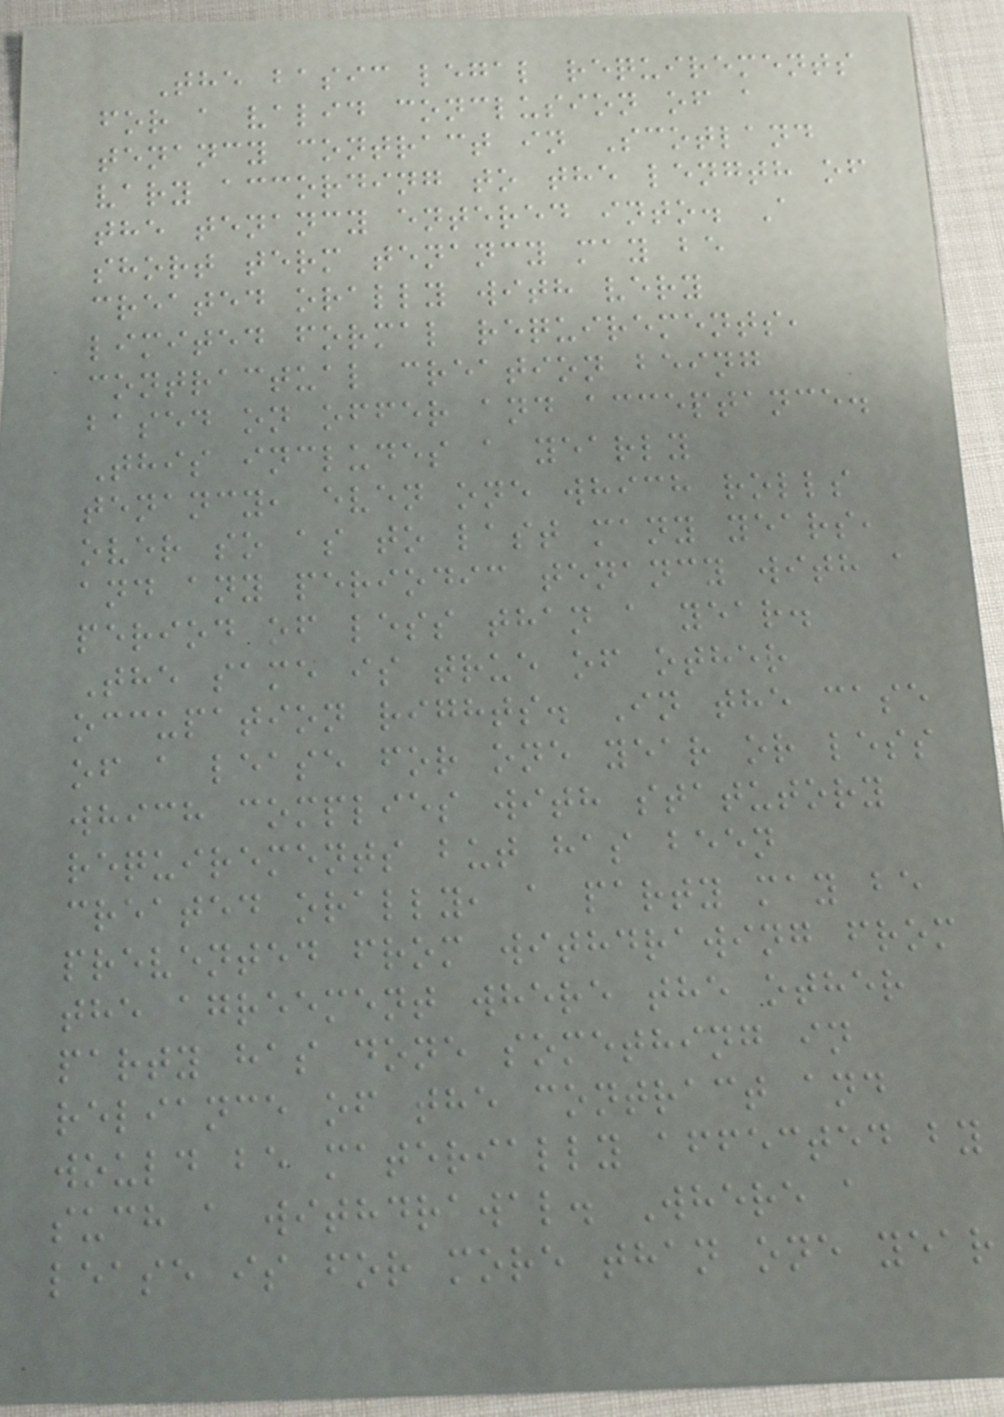The basic legal requirements
for a valid conclusion of a
tenancy contract in Scotland
vary according to the length of
the tenancy entered into. A
short term tenancy may be
created orally with very
limited formal requirements,
contractual creation being
based on offer and acceptance.
This includes a yearly
tenancy, even one which rolls
over so as to last many years,
and any periodic tenancy with a
period of less than a year.
The same is true of other
occupation rights. In the case
of a lease for one year or less
which complies with statutory
requirements but has been
created orally, a party may be
prevented from withdrawing from
the agreement where the other
party has done something in
reliance of the contract and
would be materially affected by
such a withdrawal. Where a
lease is for more than one year
